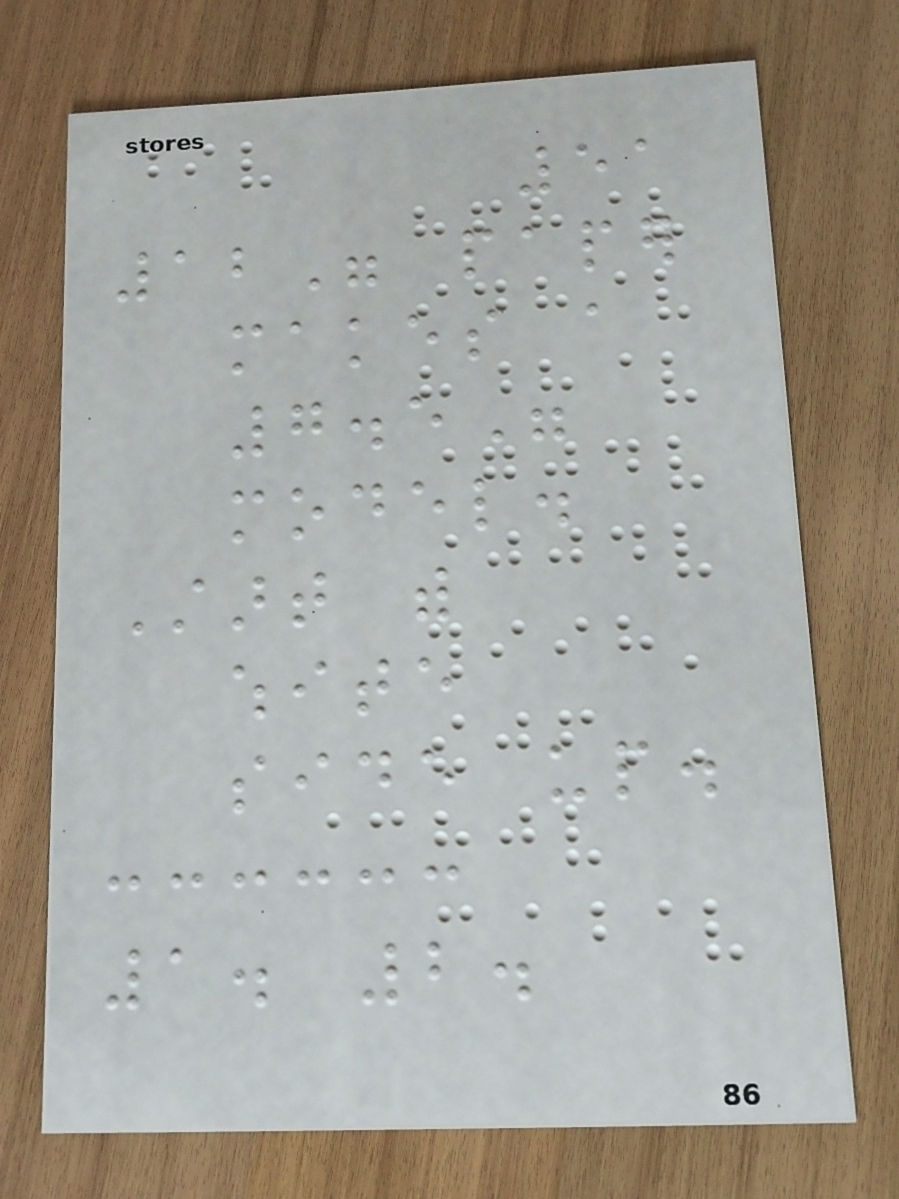51
12" paper
makes a
7.5"
model.
Start with
white
side up.
1. 2.
